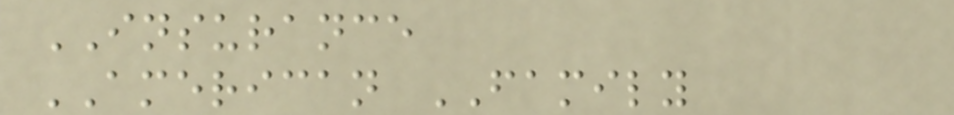INSURANCE
AMERICAN FAMILY
